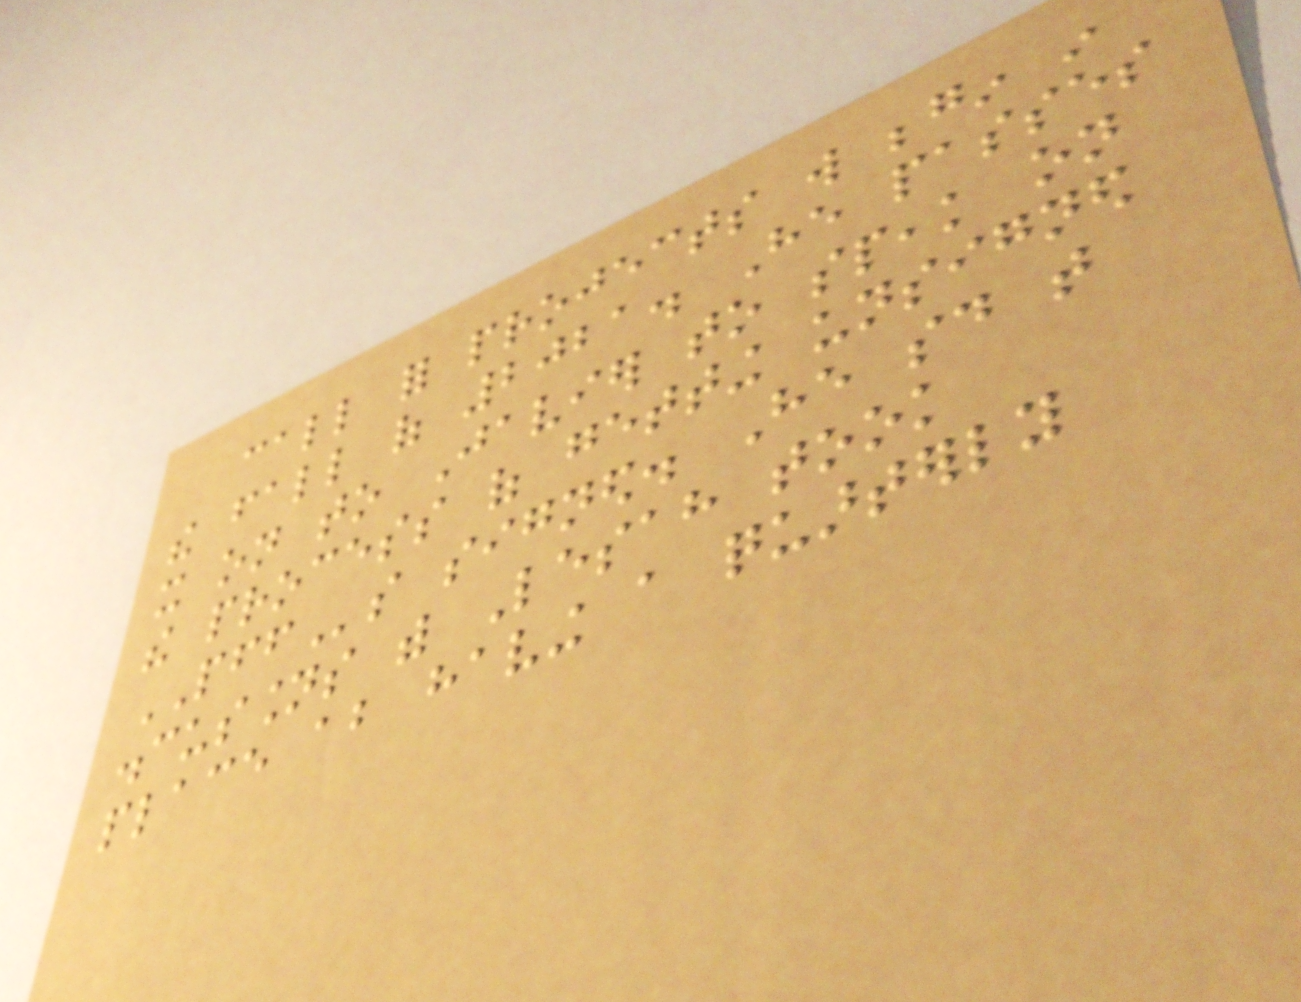call for projects will begin in
the fall of 2021. He passes
it on to Javier to speak on
the process of getting unsigned
PFFs signed. He said that
discussions with Lesah took
place about having a quarterly
